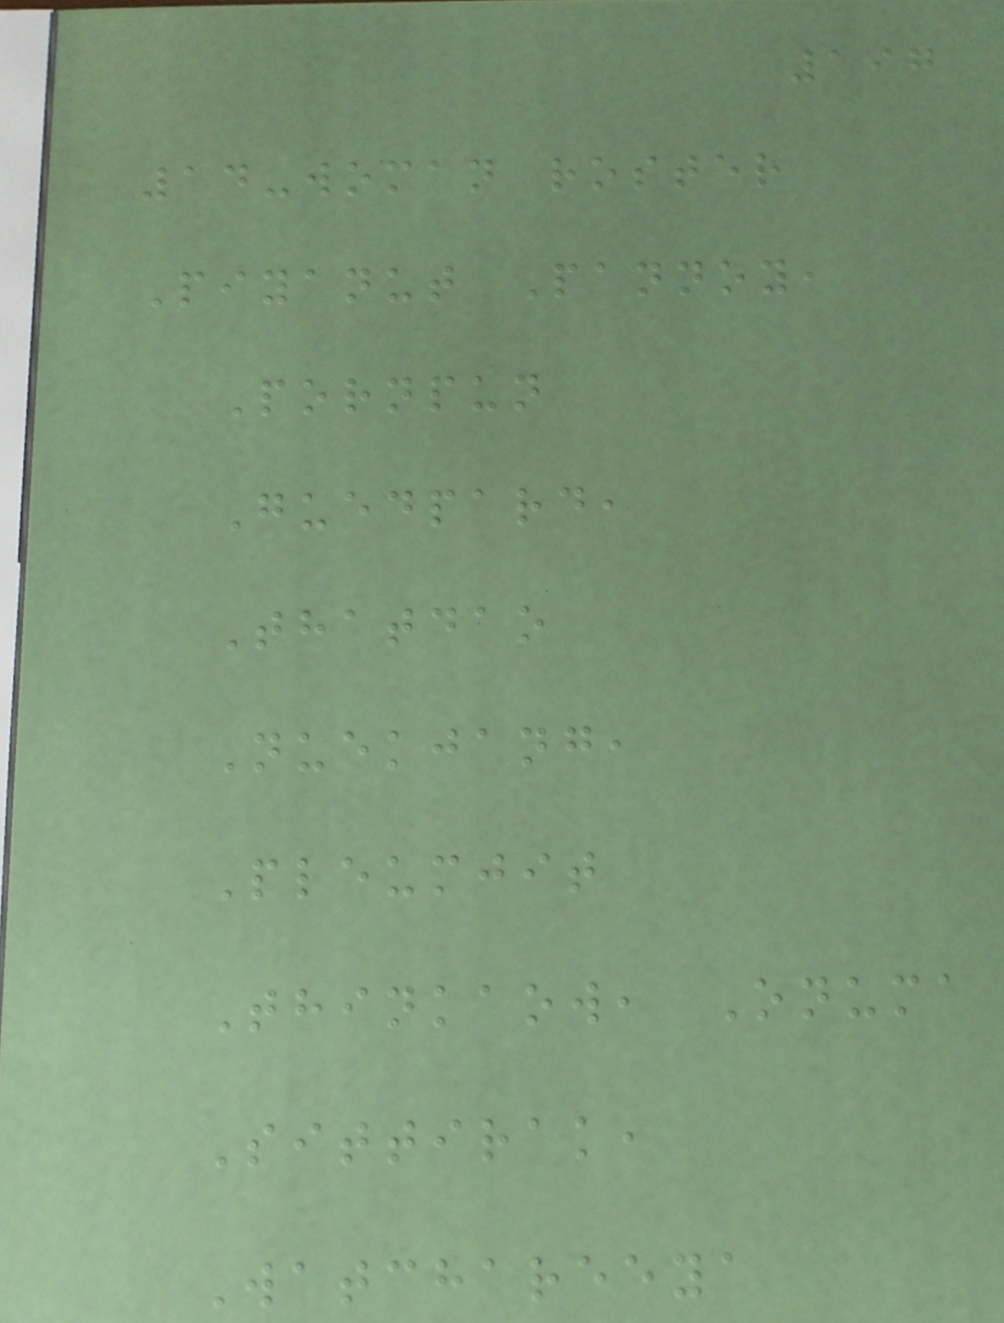197
14-woman roster
Piyanut Pannoy,
Pornpun
Guedpard,
Thatdao
Nuekjang,
Pleumjit
Thinkaow, Onuma
Sittirak,
Watchareeya
